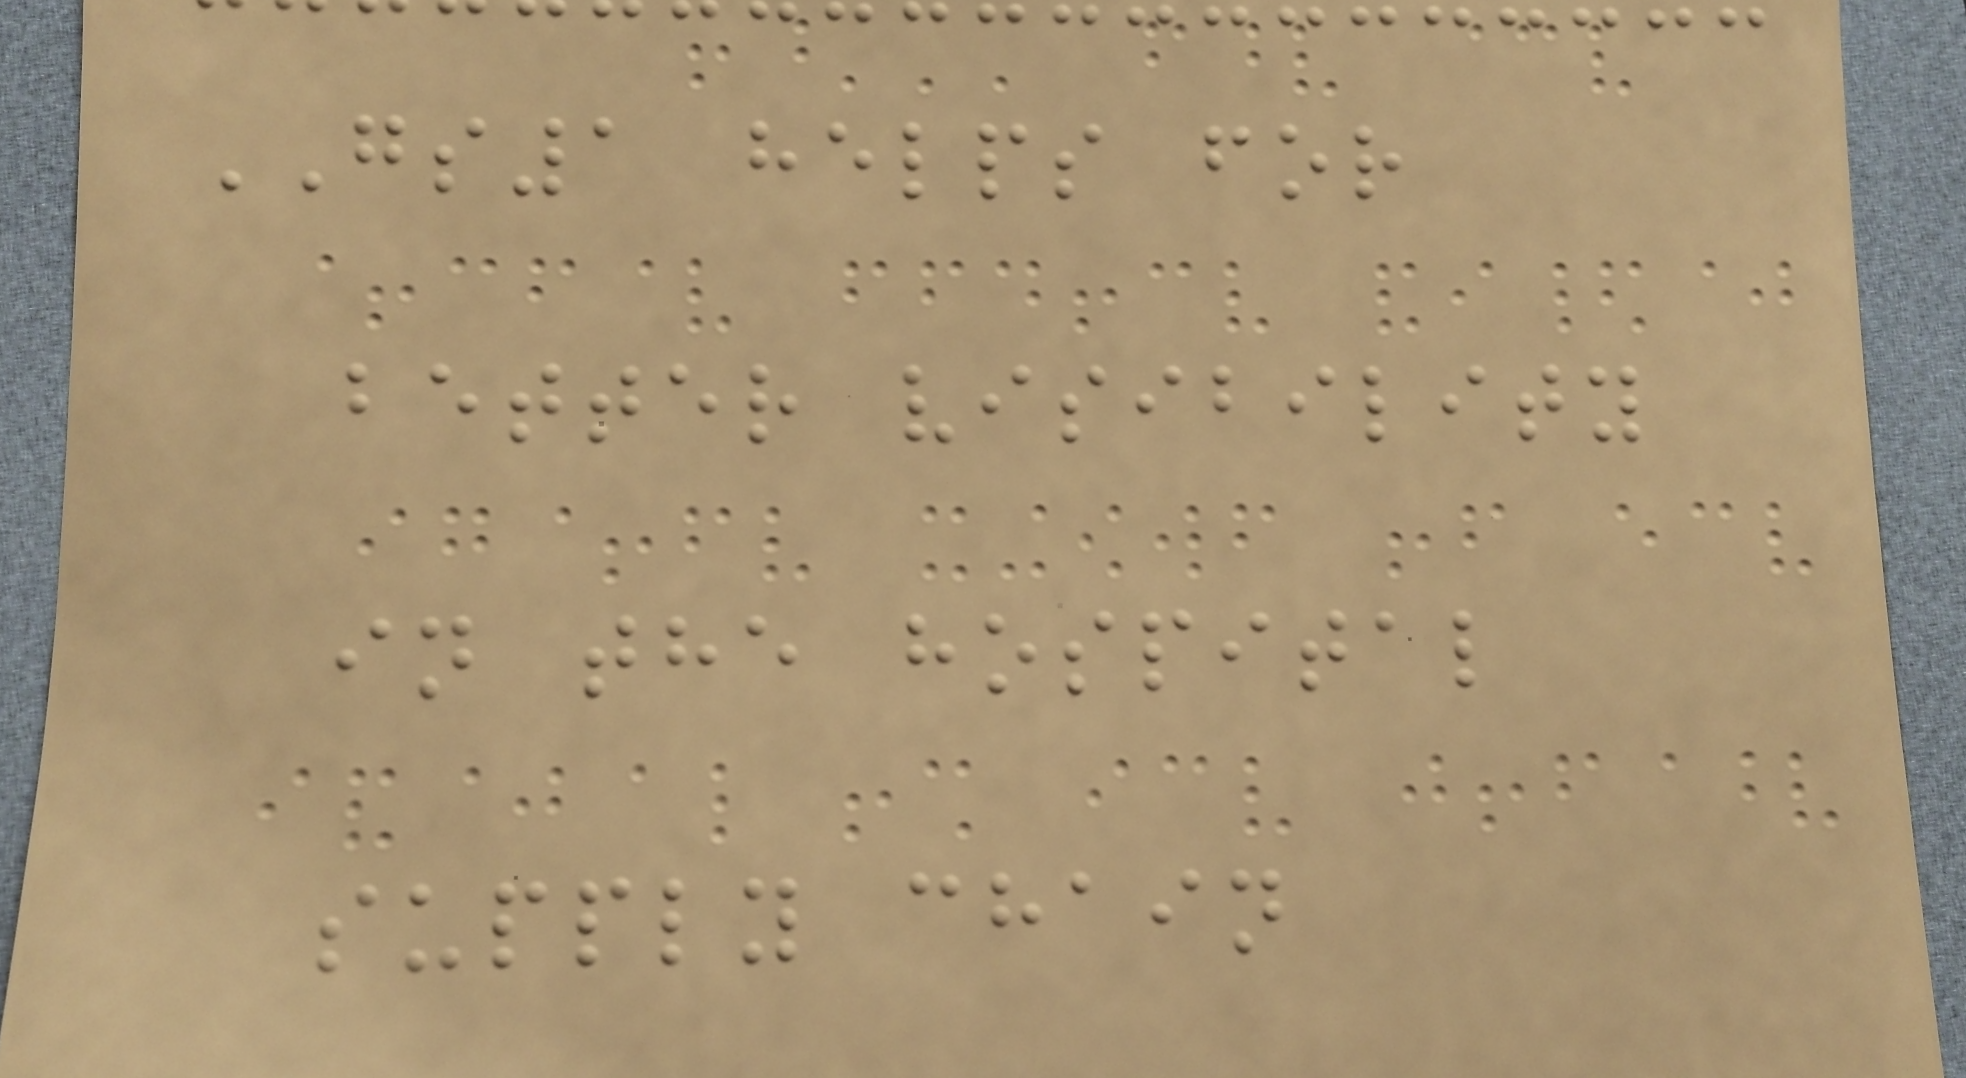GS1 helps for
better visibility
in the hospital
supply chain
